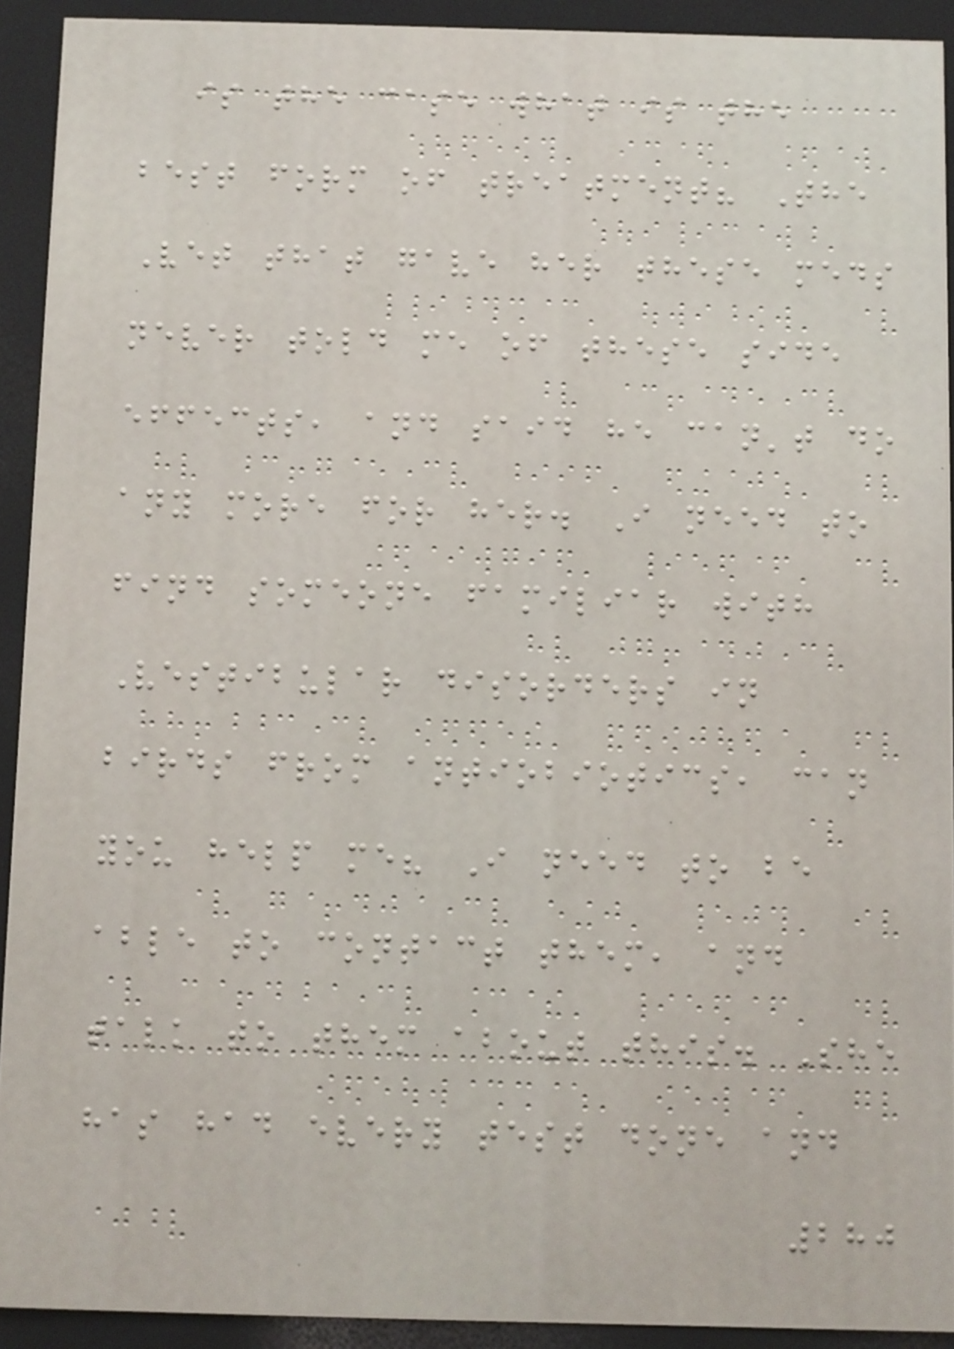is the case what is the
best form of treatment? The
Vet that gave her these meds
never told me of these side
effects, and said he can't do
any more for her. I need to
find someone familiar with
Vestibular disorders in
birds from antiobiotics, can
you help me? I need to be
able to contact them, and
talk to them about this. She
has had every test done and
280
